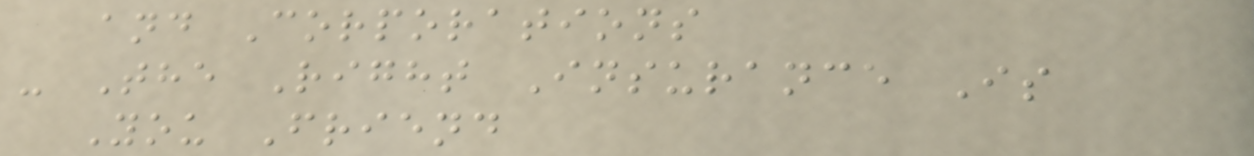and Corporations
- The Right Insurance Is
You Friend
